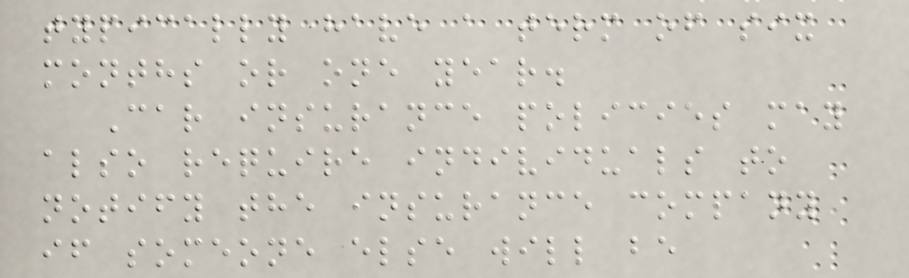typically have a term of six
months or one year.
Car insurance policies may
also require individuals to
notify the insurance company
if someone else will be
